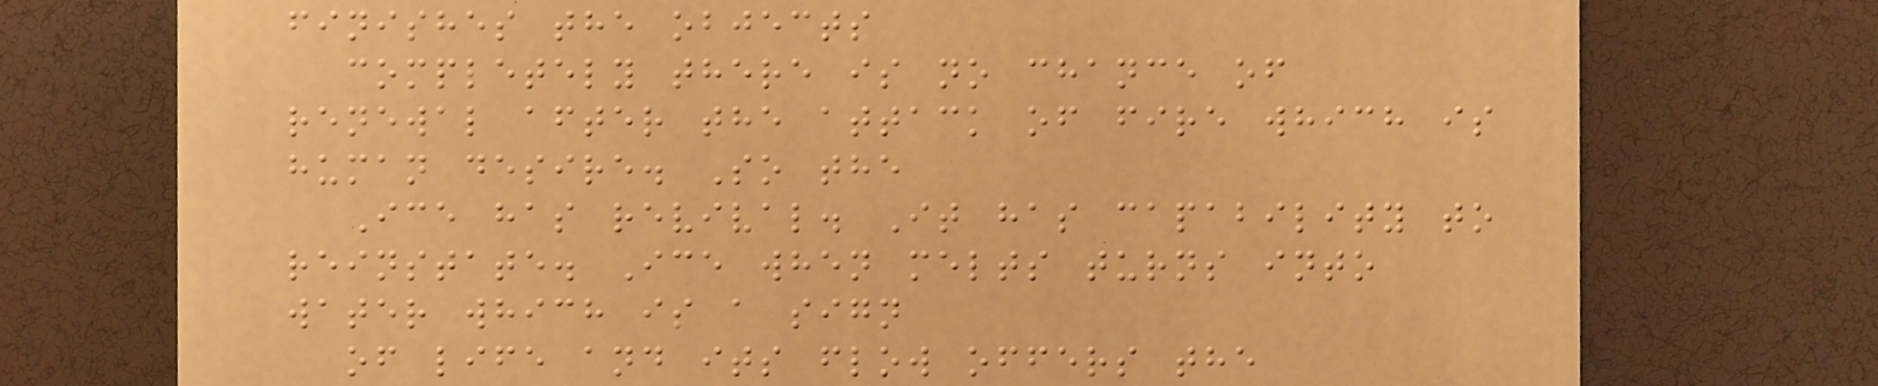finishes the objects
completely there is no chance of
renewal after the attack of fire which is
human desire. So the
Ice has revival. It has capability to
reinstate. Ice when melts turns into
water which is a sign
of life and its flow offers the
